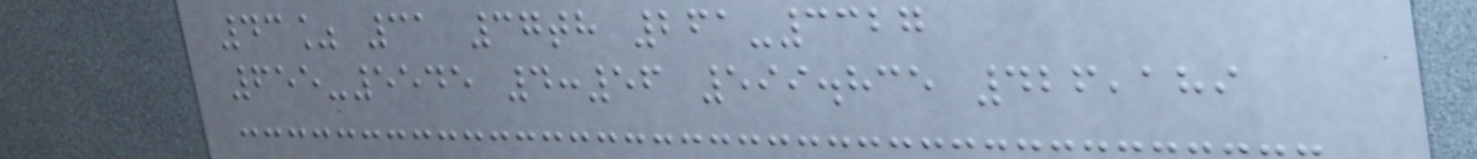43% 31 37th 261-3327
655-5545 4:56 599.835 426,189
